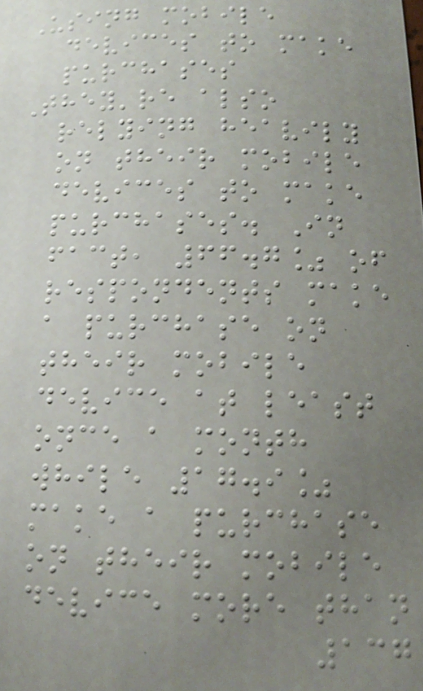Using mobile
devices to make
purchases
They're also
relying heavily
on their mobile
devices to make
purchases. In
fact, 66.7% of
respondents make
a purchase on
their mobile
device at least
once a month
while 17.9%
make a purchase
on their mobile
device more than
137
